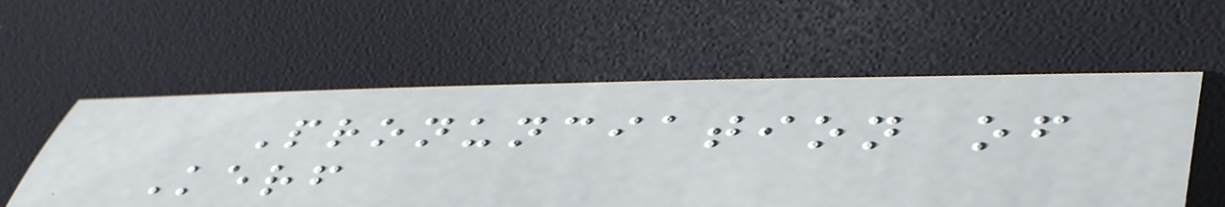Pronunciation of
Kerf
